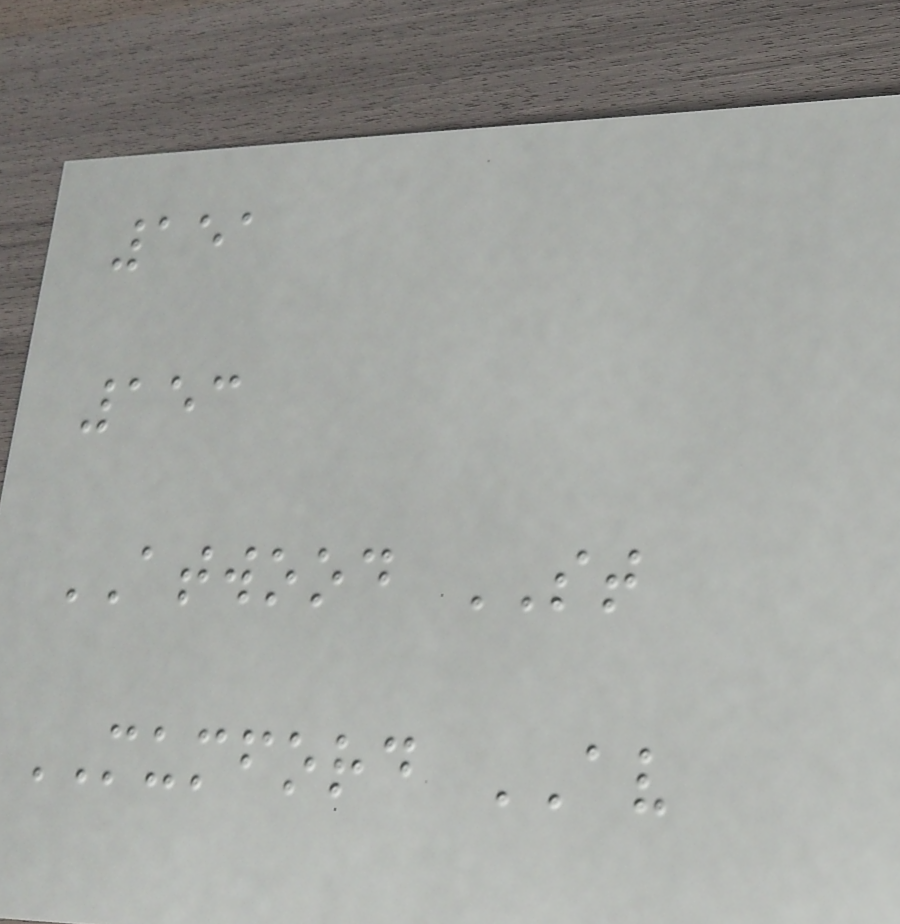151
153
ATWOOD ST
MUMFORD AV
